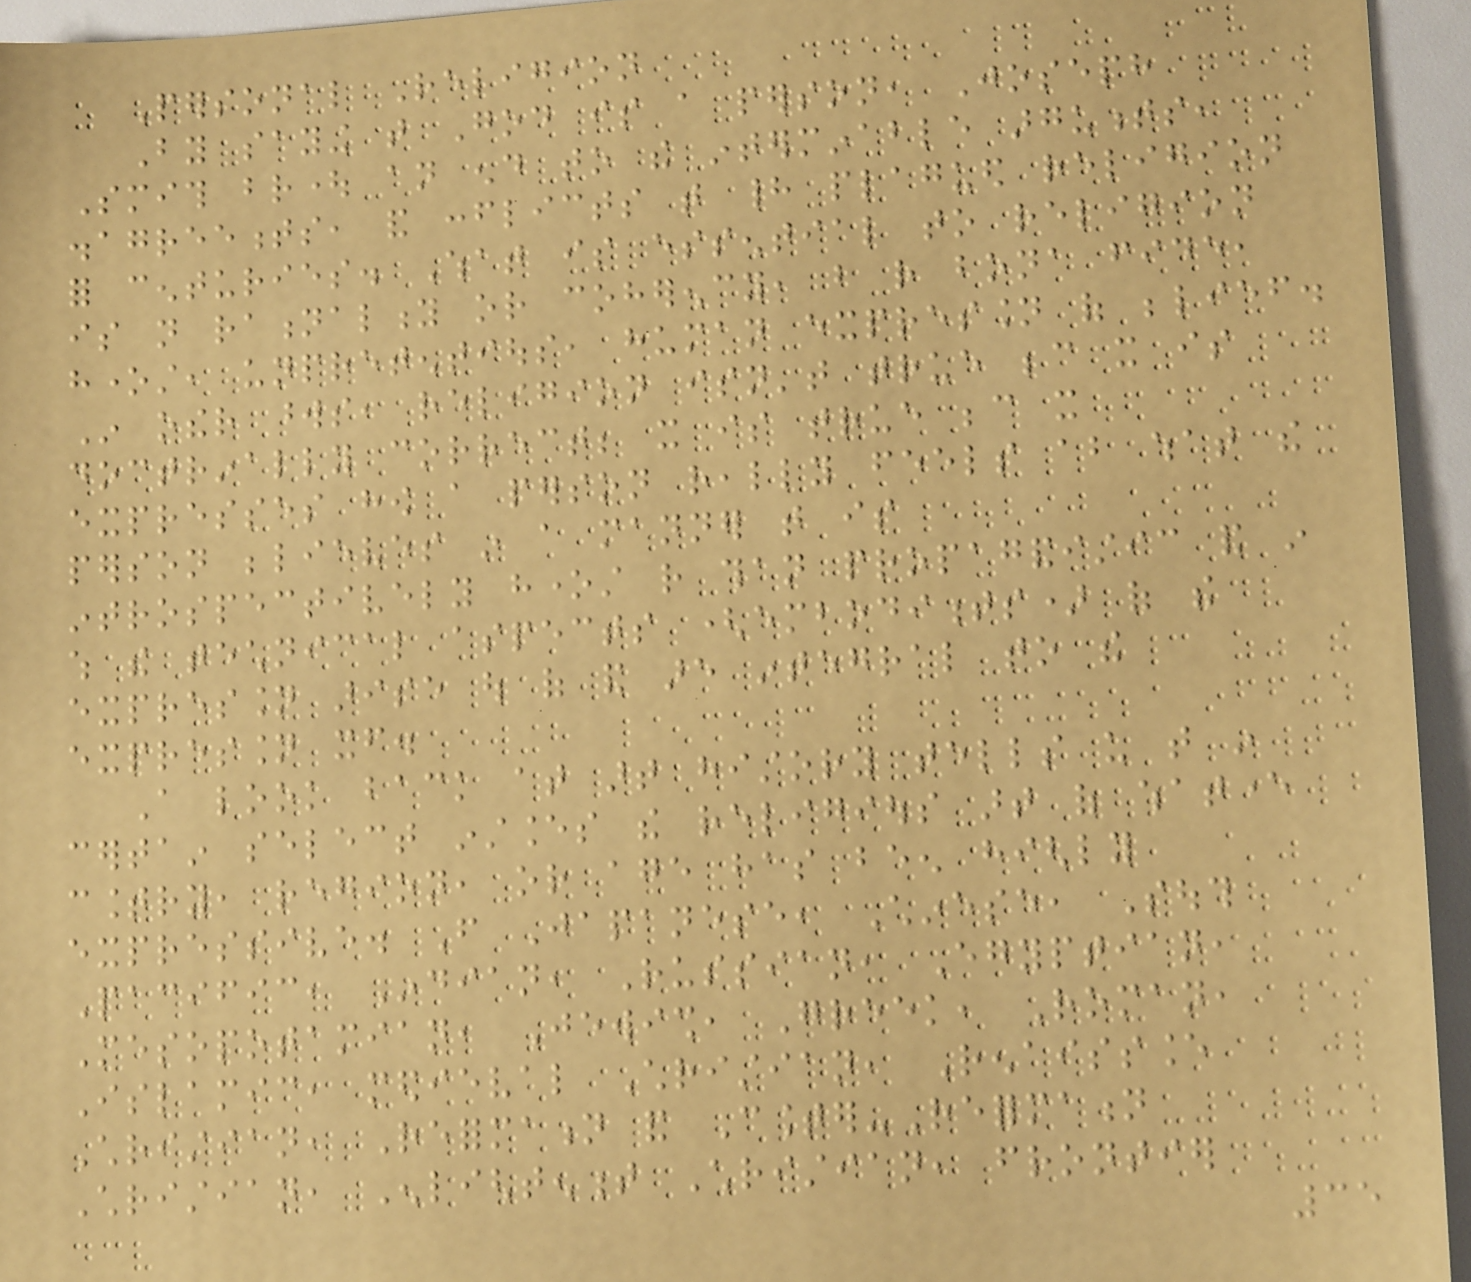Personal Religion
By saying that God is a person, Joseph
Smith brought an end to the interminable arguments,
disagreements, and conflicts that had plagued religion
for centuries. What is essential to religion
is not rationality or coherency, but rather bona fide,
honest, unpretentious, human expression of belief.
In other words, religion isn't true because it is
doctrinally correct; it is true because it
expresses how a person really feels about what the
person believes in a manner that is
introspectively honest rather than propagandistic and in
which the technical aspects (embodiments) of the
expression arise out of and are integral to the
expression itself.
A look back at art history tells us that in
certain select instances the religious art of whatever
country, region, or age has been highly
expressive. From Japanese, Chinese, South
Pacific, Indian, Russian, Egyptian,
Mesopotamian, Jewish, Greek, Roman,
Islamic, medieval Christian, Renaissance
Christian, Reformation and Counter-Reformation
Christian, Enlightenment Christian, frontier
35
